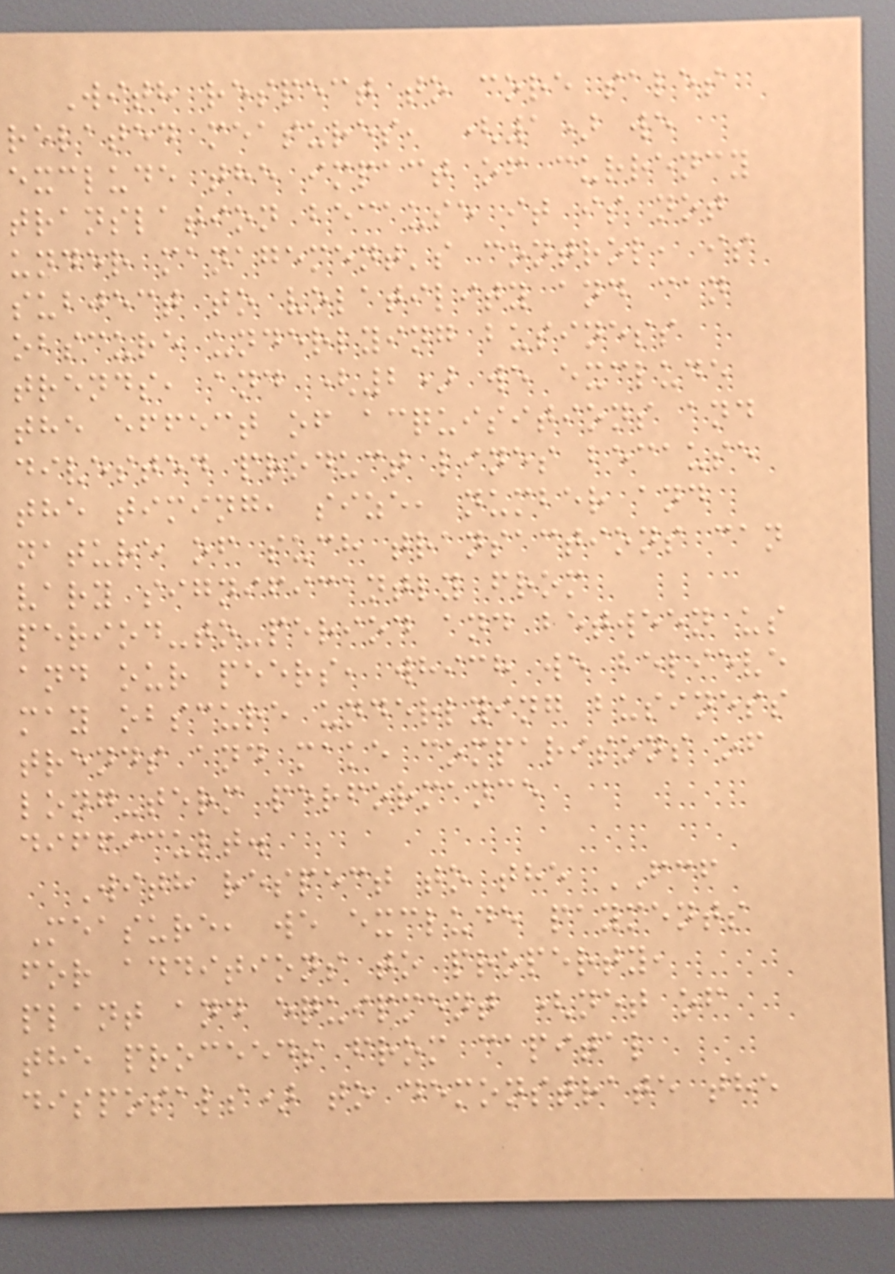With respect to core sales
related measures, (1) we
exclude the impact of currency
translation because it is not
under management's control, is
subject to volatility and can
obscure underlying business
trends, and (2) we exclude
the effect of acquisitions and
divested product lines because
the timing, size, number and
nature of such transactions can
vary significantly from
period-to-period and between us
and our peers, which we believe
may obscure underlying business
trends and make comparisons of
long-term performance
difficult.
With respect to the FCF
Measure, we exclude payments
for additions to property,
plant and equipment (net of
the proceeds from capital
disposals) to demonstrate the
